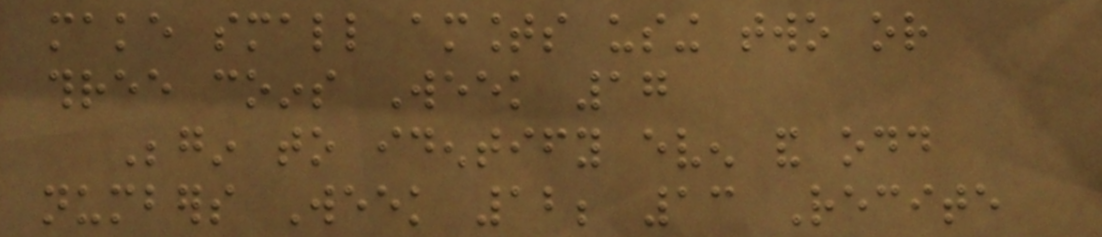make small amounts using two or
three coins Week 17
Begin to identify even and odd
numbers Week 12; 13 Recite
